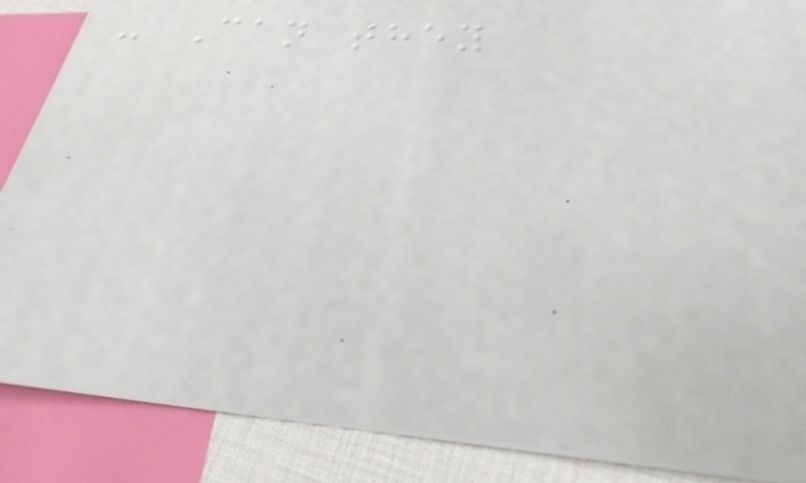- Can they
